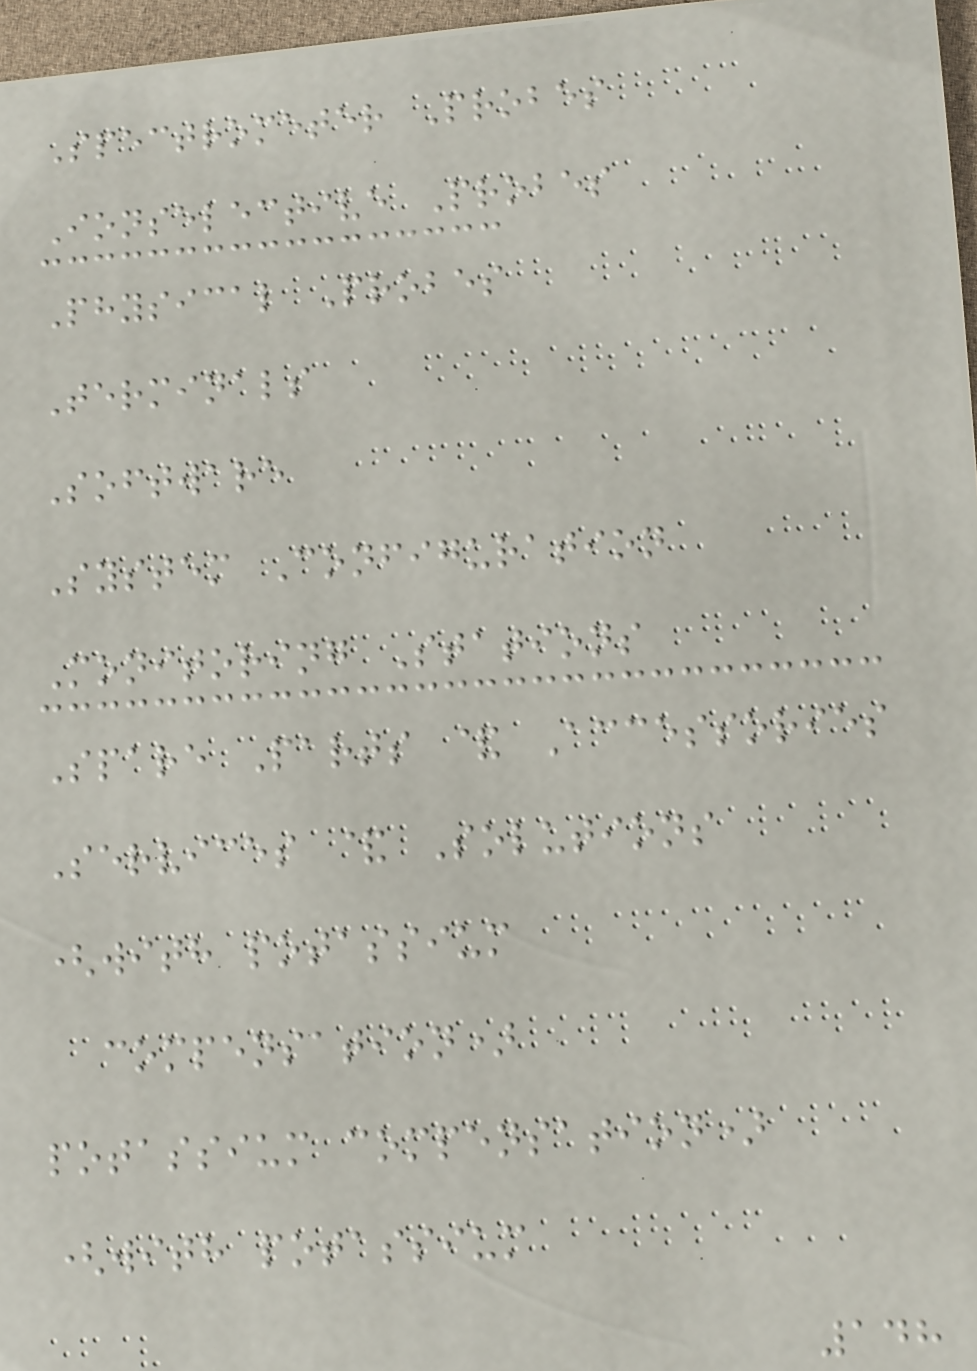Spectrometer Probes
Ionselective Probes
Physical Probes
Terminals
Software
System Configuration
Monitoring Stations
Spare Parts & Accessories
Services & Solutions
(with potassium
compensation)
potassium compensation)
(with potassium
148
